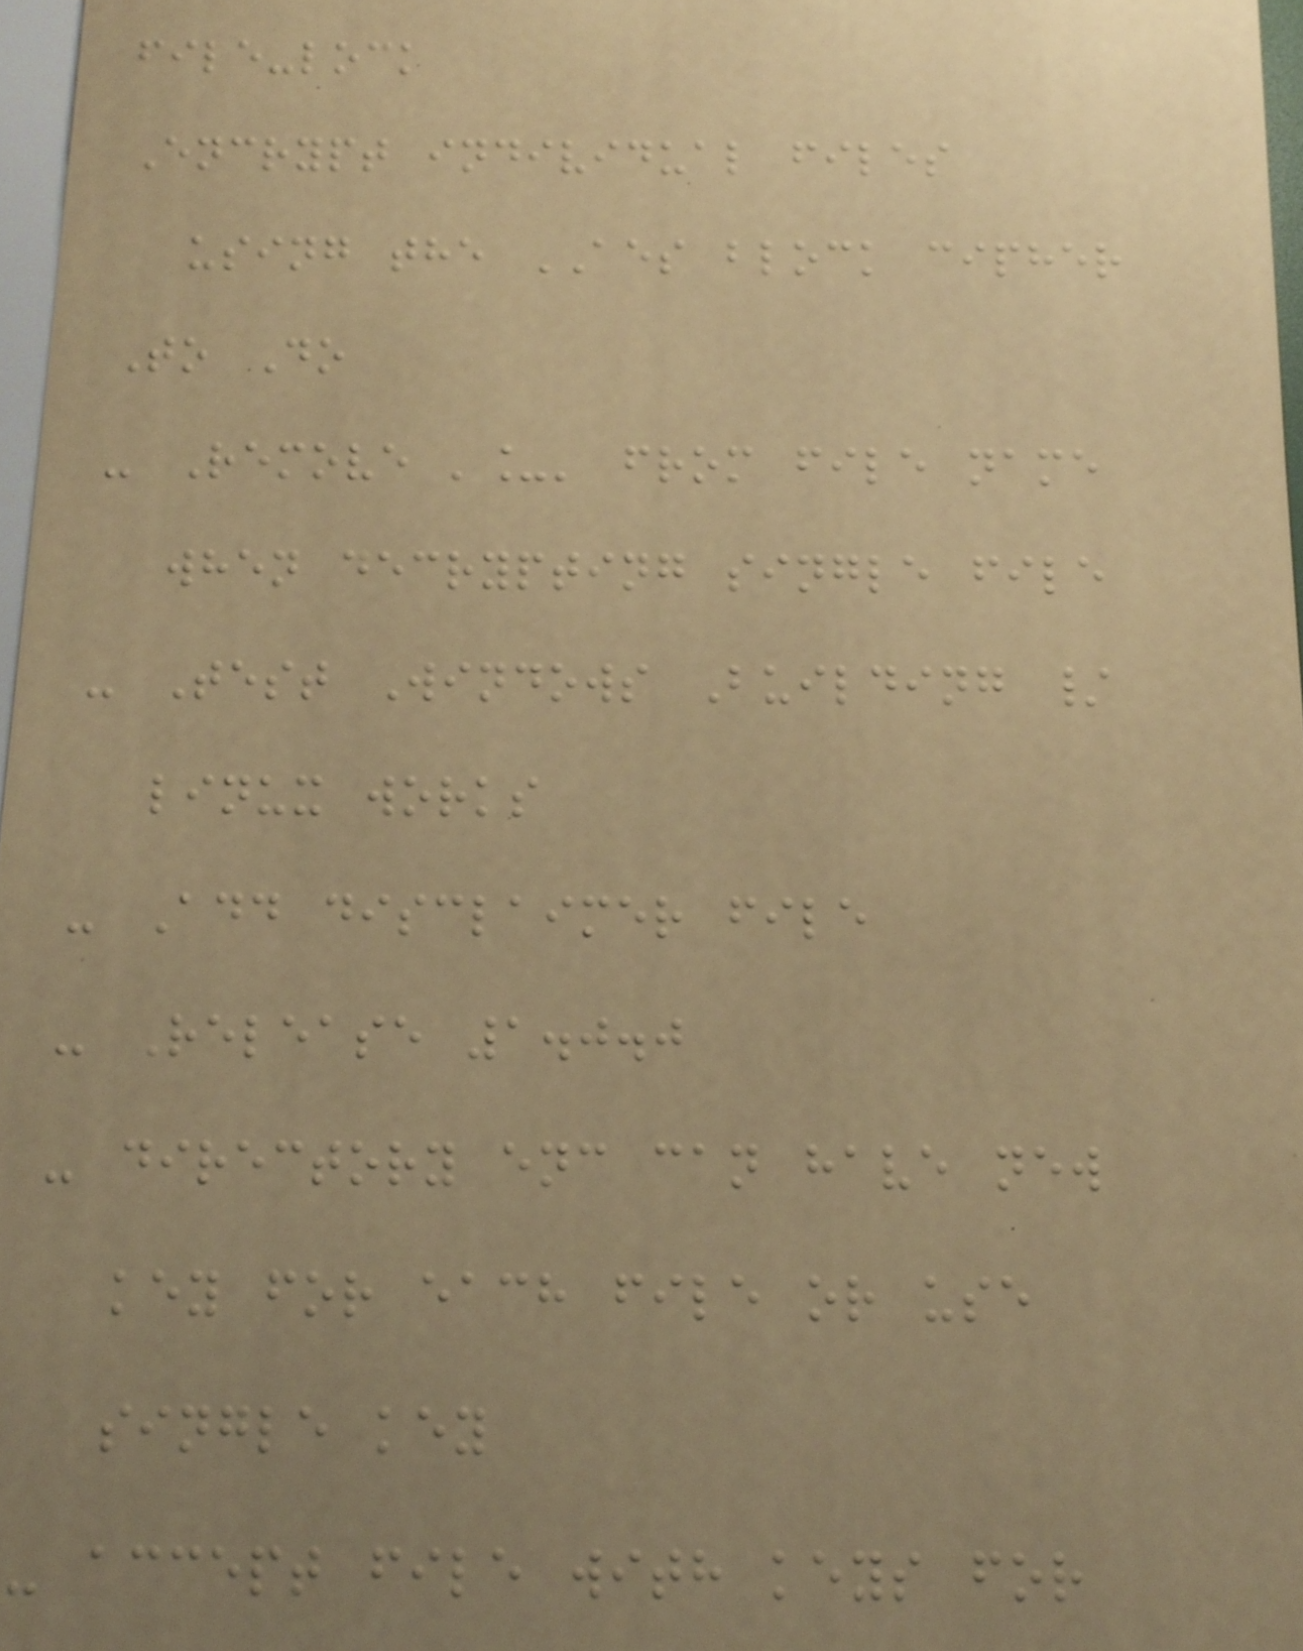file-lock
Encrypt individual files
using the AES block cipher
To Do
- Remove '_' from file name
when decrypting single file
- Test Windows Building /
linux works
- Add disclaimer file
- Release 1.0.0
- directory enc can have new
key for each file or use
single key
- accept file with keys for
